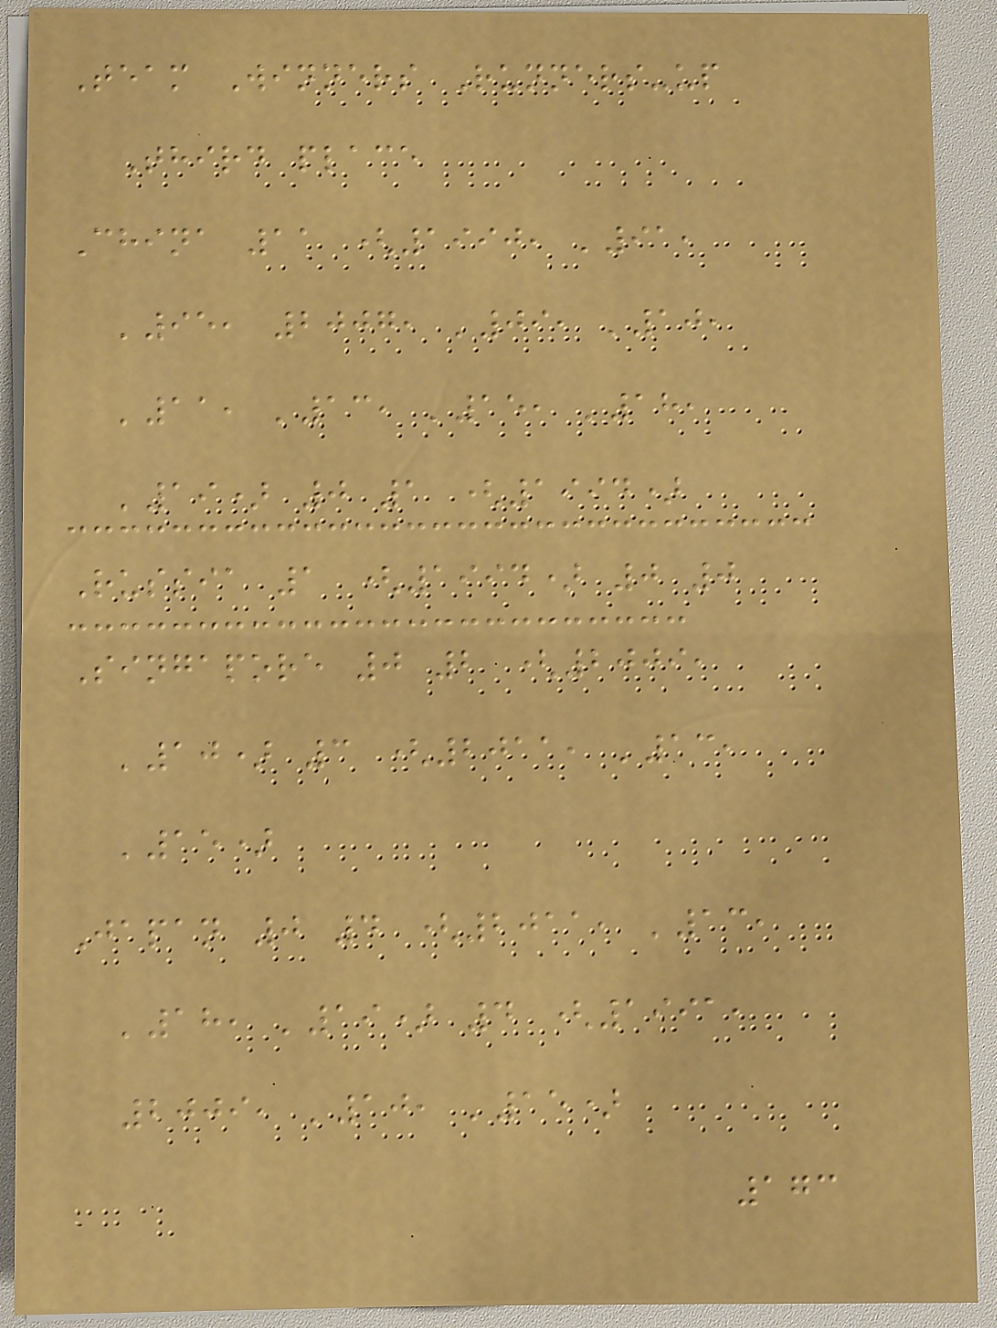Team Winners Runners-up
Third place
China 11 (1990, '91,
'95, 2007, '09, '10,
'11, '13, '15, '18,
'19) 0 1 (1994)
Russia 1 (1994) 0 0
Singapore 0 2 (2009,
'10) 3 (2011, '13,
'15)
Japan 0 4 (2011, '13,
'18, '19) 4 (1991,
2009, '10, '15)
173
